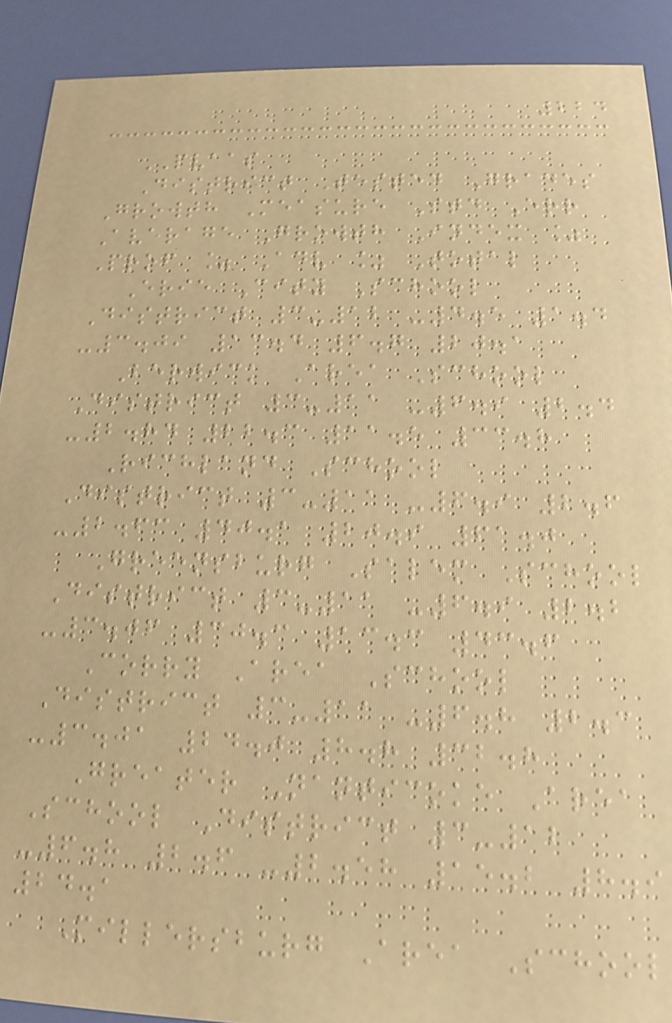224
PVAAS
District Tested Grades
Growth Measure Std Err
Average Growth Index %
Prof % Adv % Total
Erie City School
District 3-12 -4.5 1.4
-3.09 13.4 6.7 20.1
Berwick Area School
District 3-11 -6.9 2.4
-2.84 22.3 11.5 33.8
Richland School
District 3-11 -6.9 2.6
-2.63 40.1 20.9 61.0
Greensburg Salem School
District 3-11 -6.9 2.2
-3.06 30.3 13.3 43.6
Corry Area School
District 3-11 -6.8 2.3
-3.01 24.0 8.8 32.8
Greater Nanticoke Area
School District 3-12
-6.8 2.6 -2.58 15.2 8.9
24.1
Millersburg Area School
